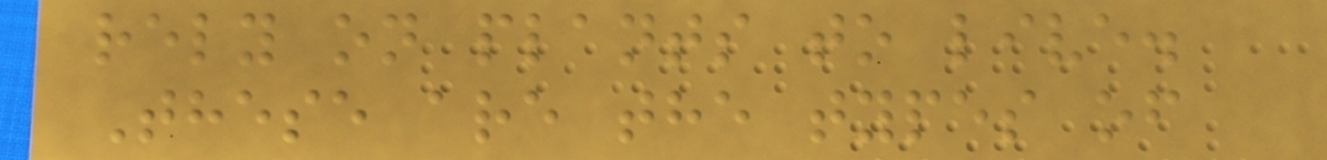rely on plants to live.
These are the types of
